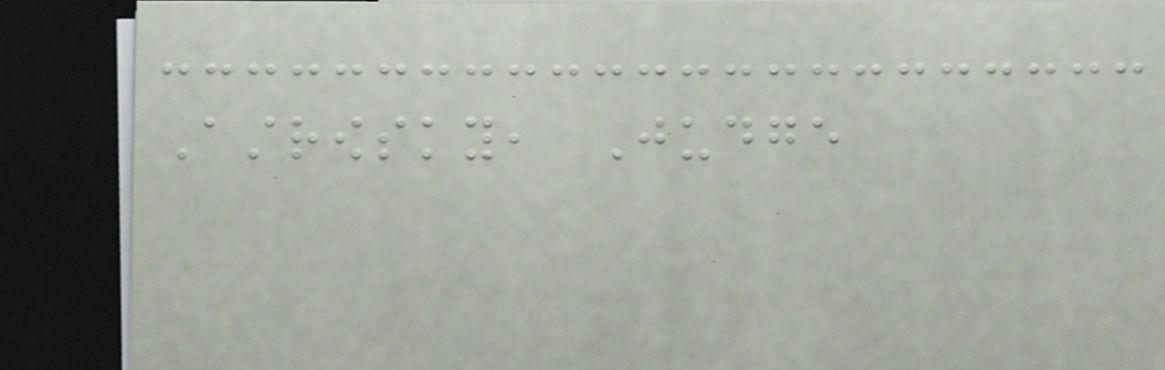Astrowsky, Judge
